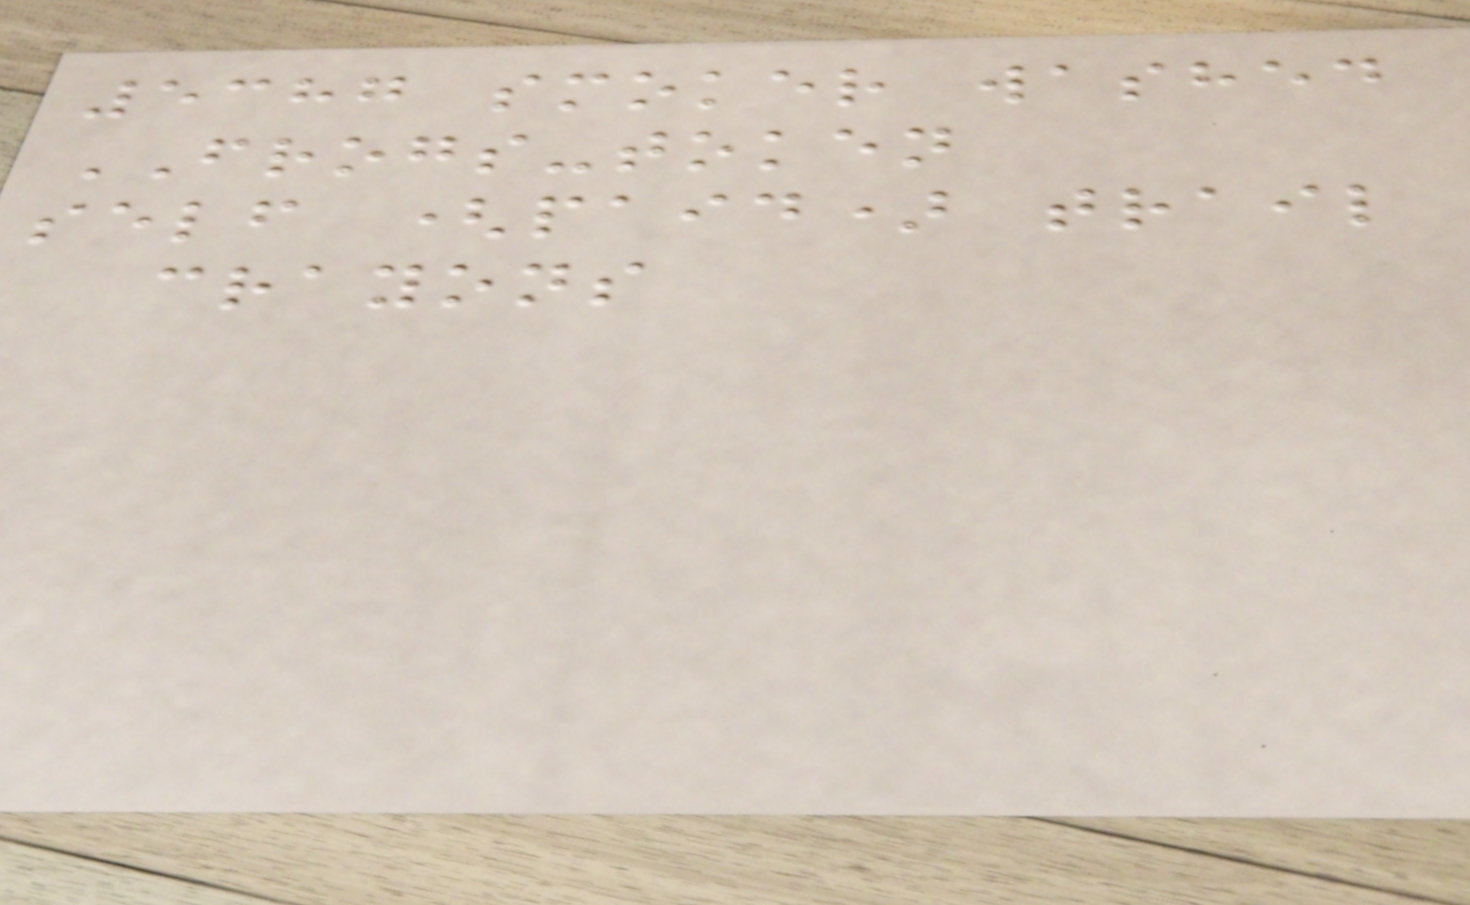5387 smoker washed
FROGS-token
self (paid) trail
crayons
